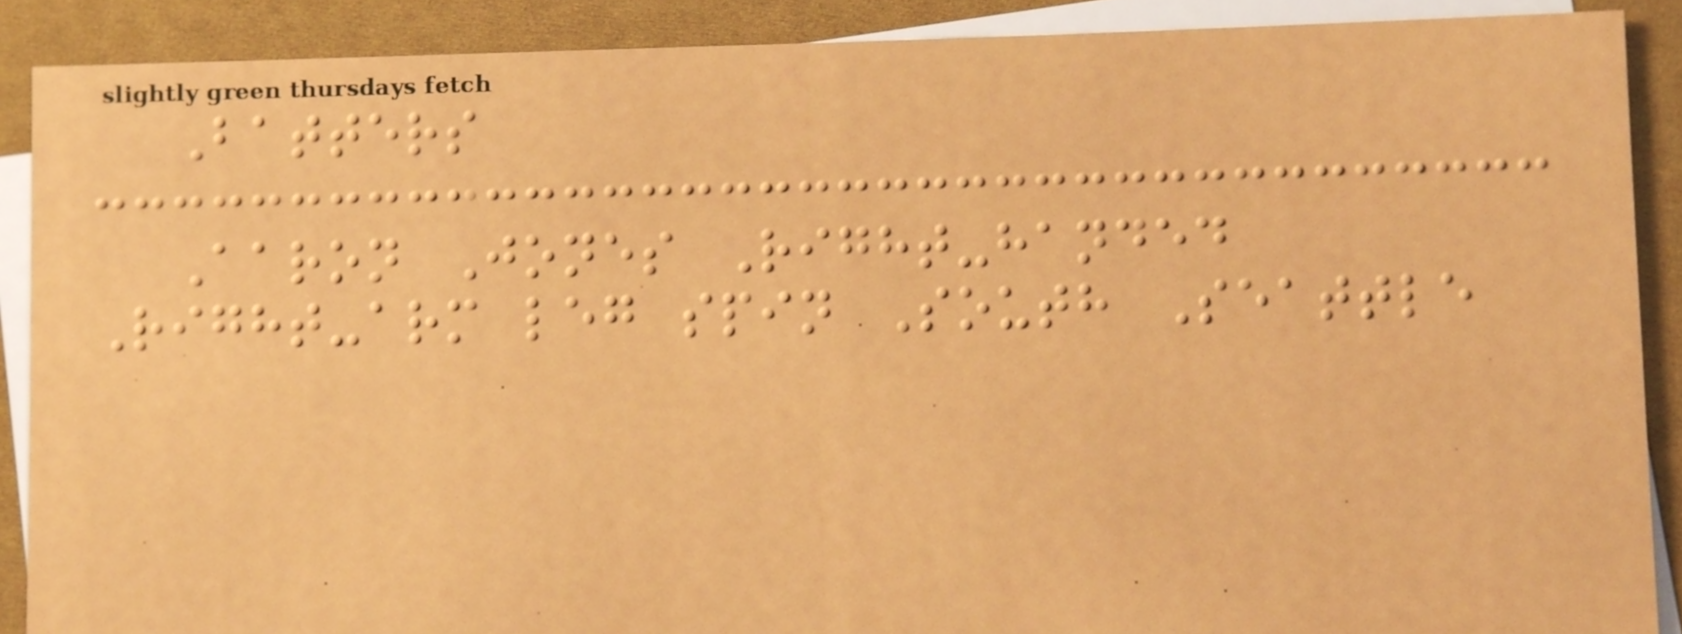Batters
Aaron Jones Right-handed
Right-arm leg spin South Seattle
